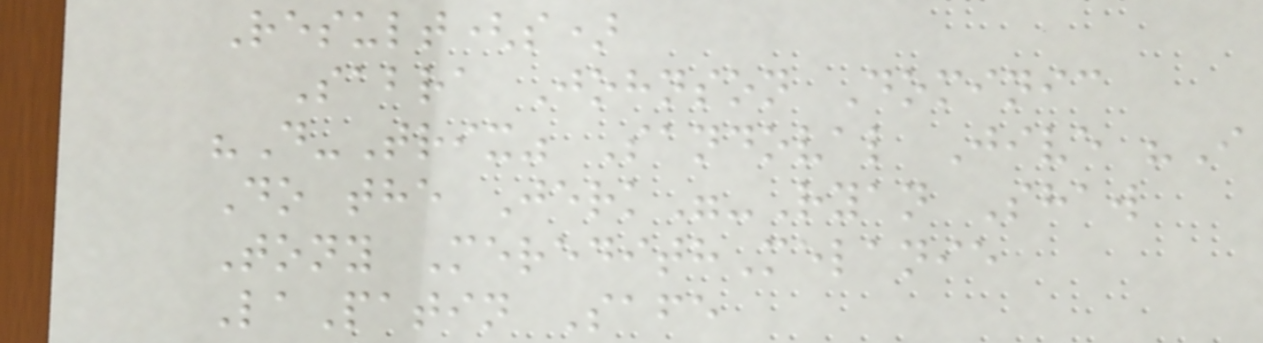Result(s)
Sabra Johnson Dominic
"D-Trix" Sandoval Jive "I
Do the Jerk"-Ryan Shaw
Tony MeredithMelanie
LaPatin Safe
